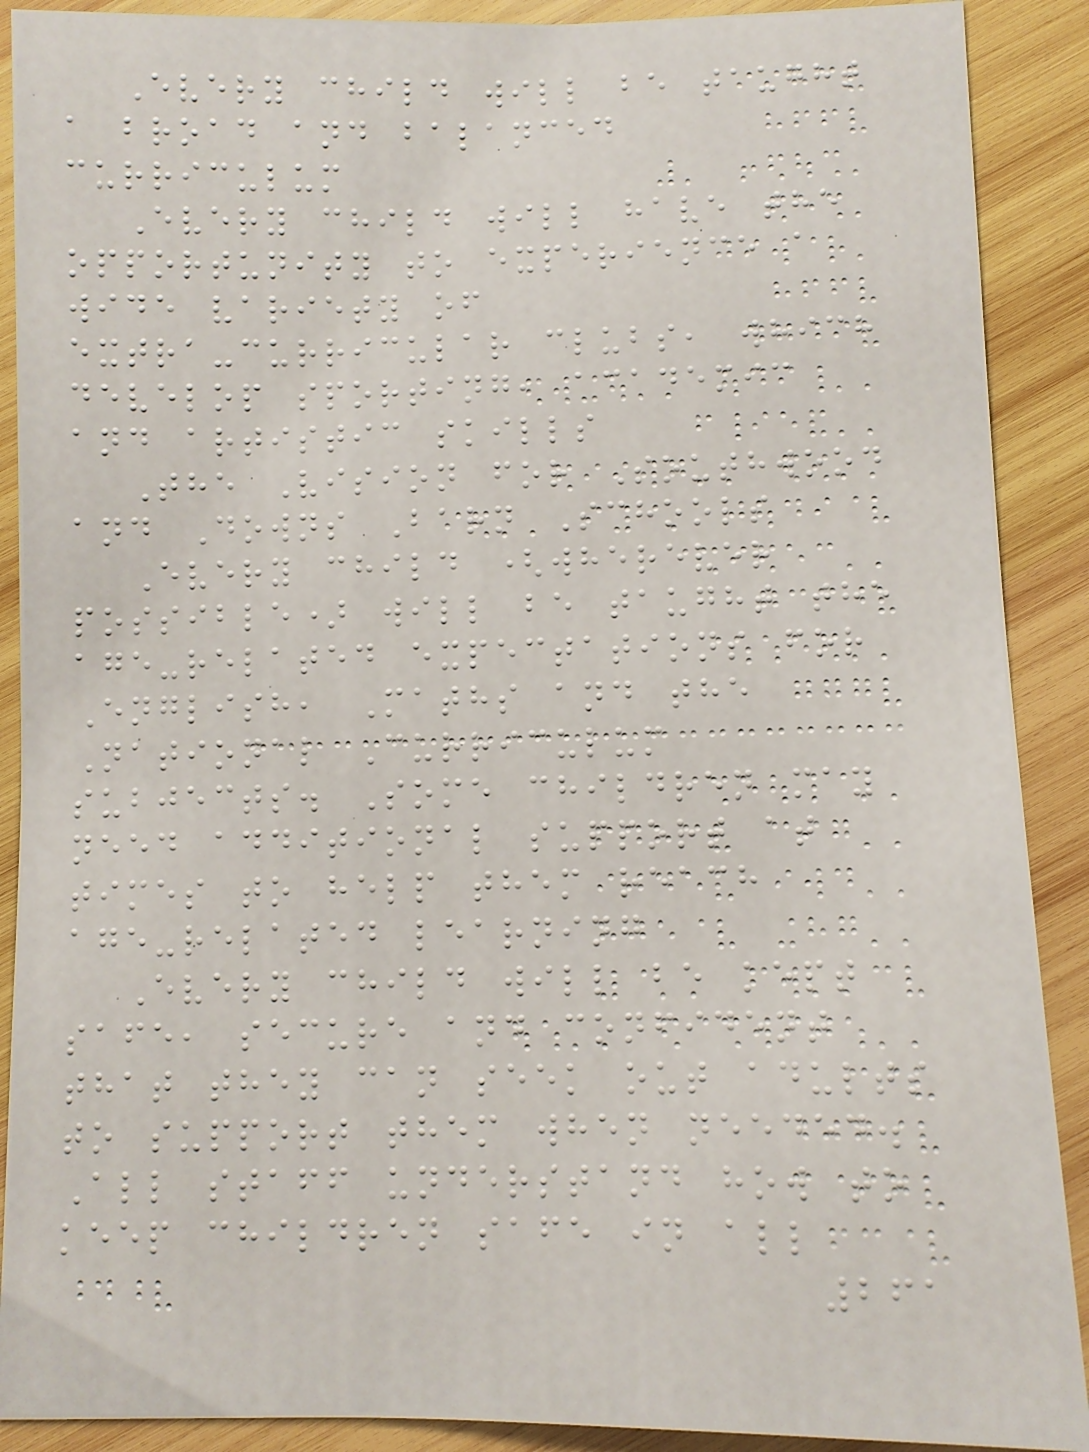Every child will be taught
a broad and balanced
curriculum
Every child will have the
opportunity to experience a
wide variety of
extra-curricular clubs, which
develop sporting, academic
and artistic skills
The Vision for Southwood
and Downs Barn Schools
Every child (wherever
possible) will be taught the
age-related expectations for
English, Maths and the
National Curriculum
subjects. Some children may
need additional support at
times to help them reach
age-related learning
Every child will be kept
safe, secure and confident
that they can seek out adults
to support them when needed.
All staff understand how to
keep children safe in all
261
